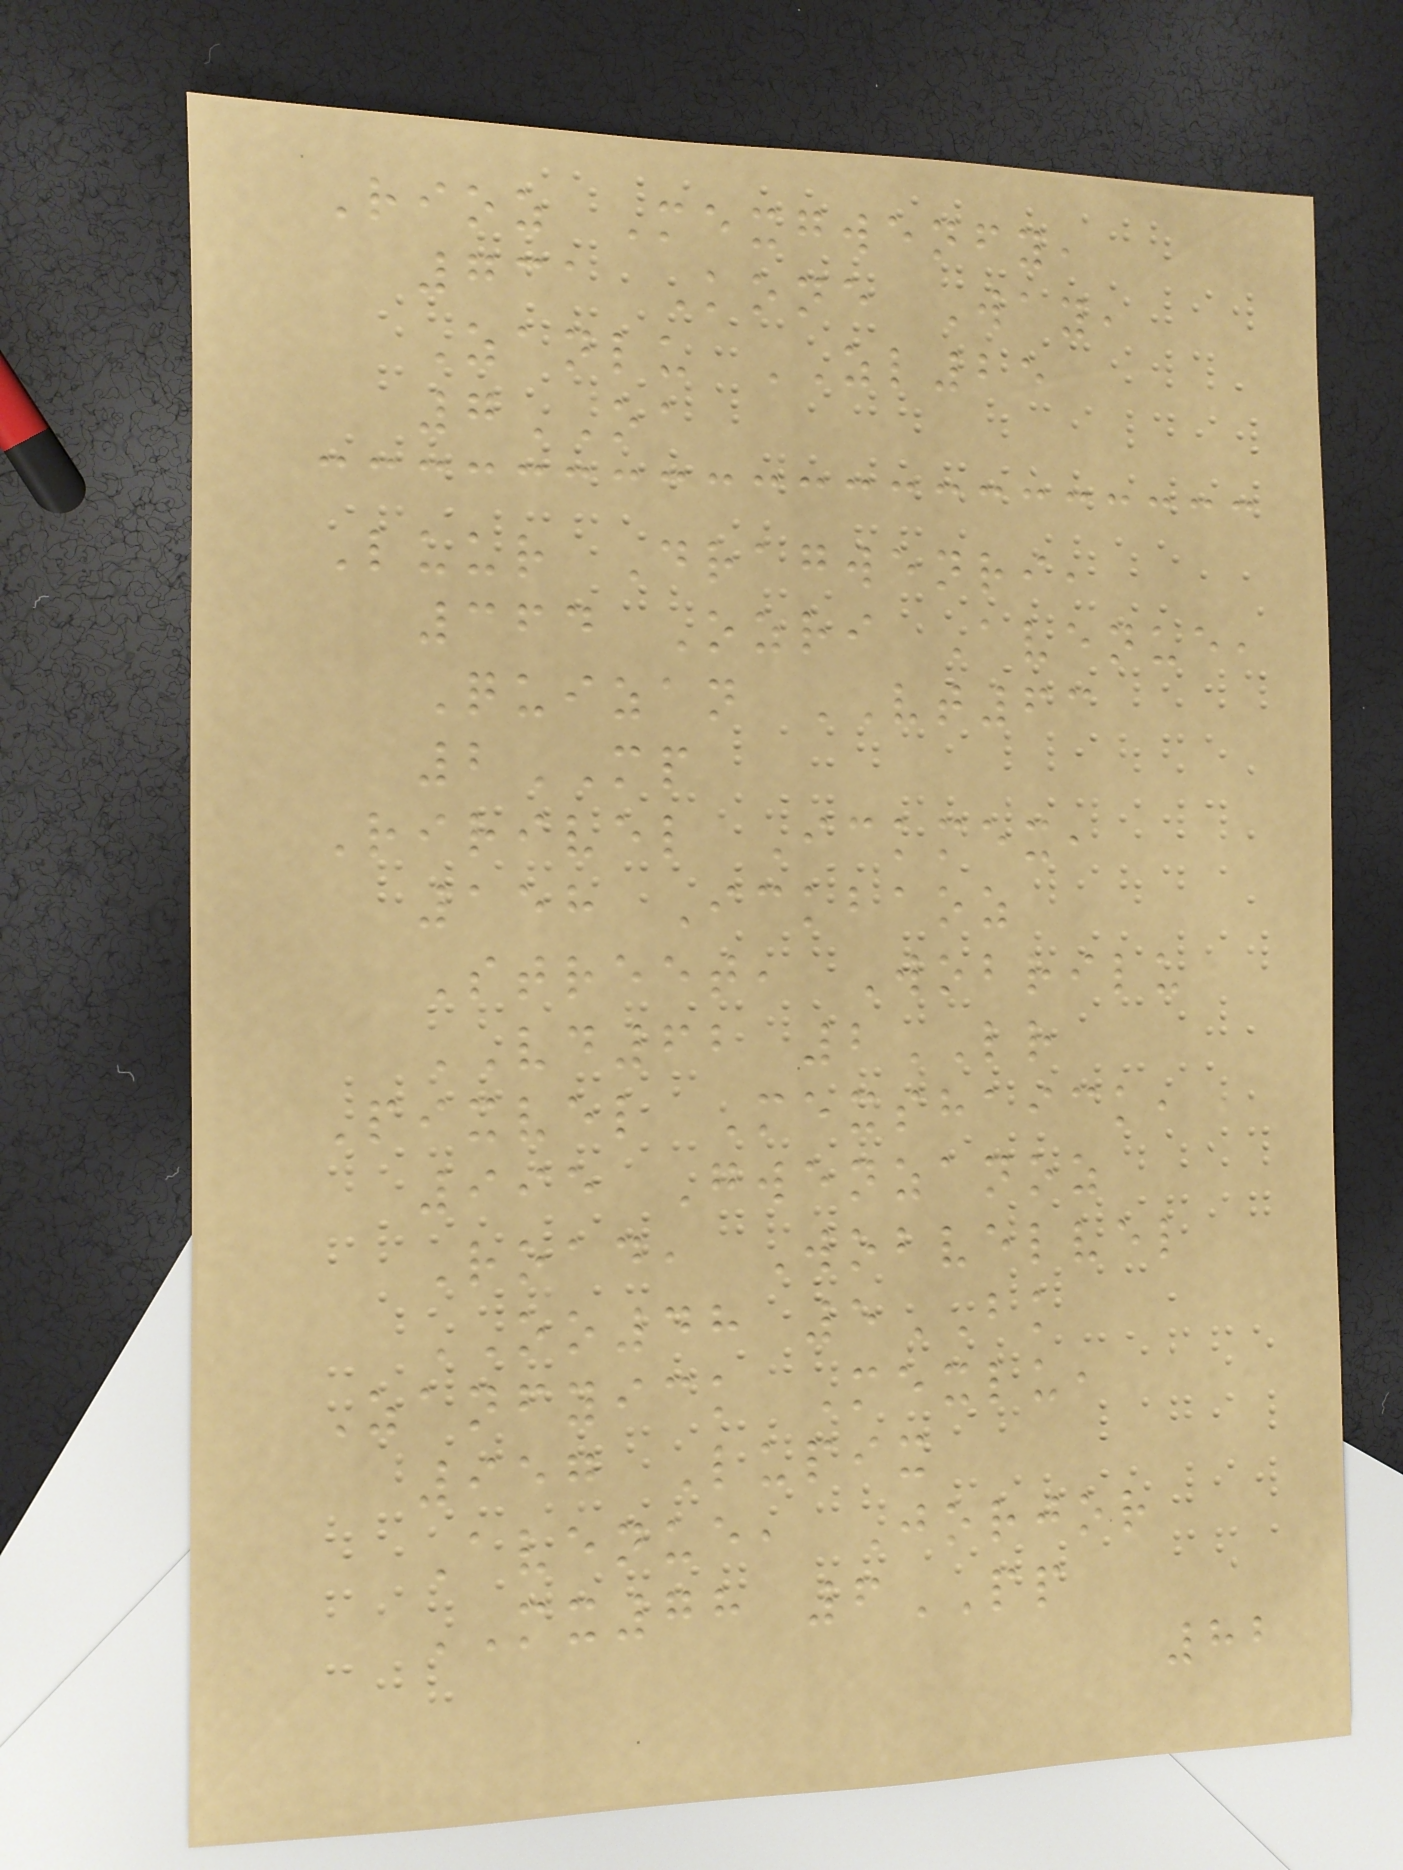Rioz Mexgwenfy,
731 Kone Way,
Zanlu ZL25
7OA
Luur Dragwenri,
364 Ozri Avenue,
Quizan VT63
2MP
Ririvel Ickmex,
158 Ickbaoz
Street, Wobrilu
VD62 2LR
Pixvel Mexshaick,
995 Gwenzanoz
Road, Wobvelvel
OO48 5BK
Zanfyick Mexlu,
957 Lupix
Avenue, Jorjor
MX78 6PP
82
